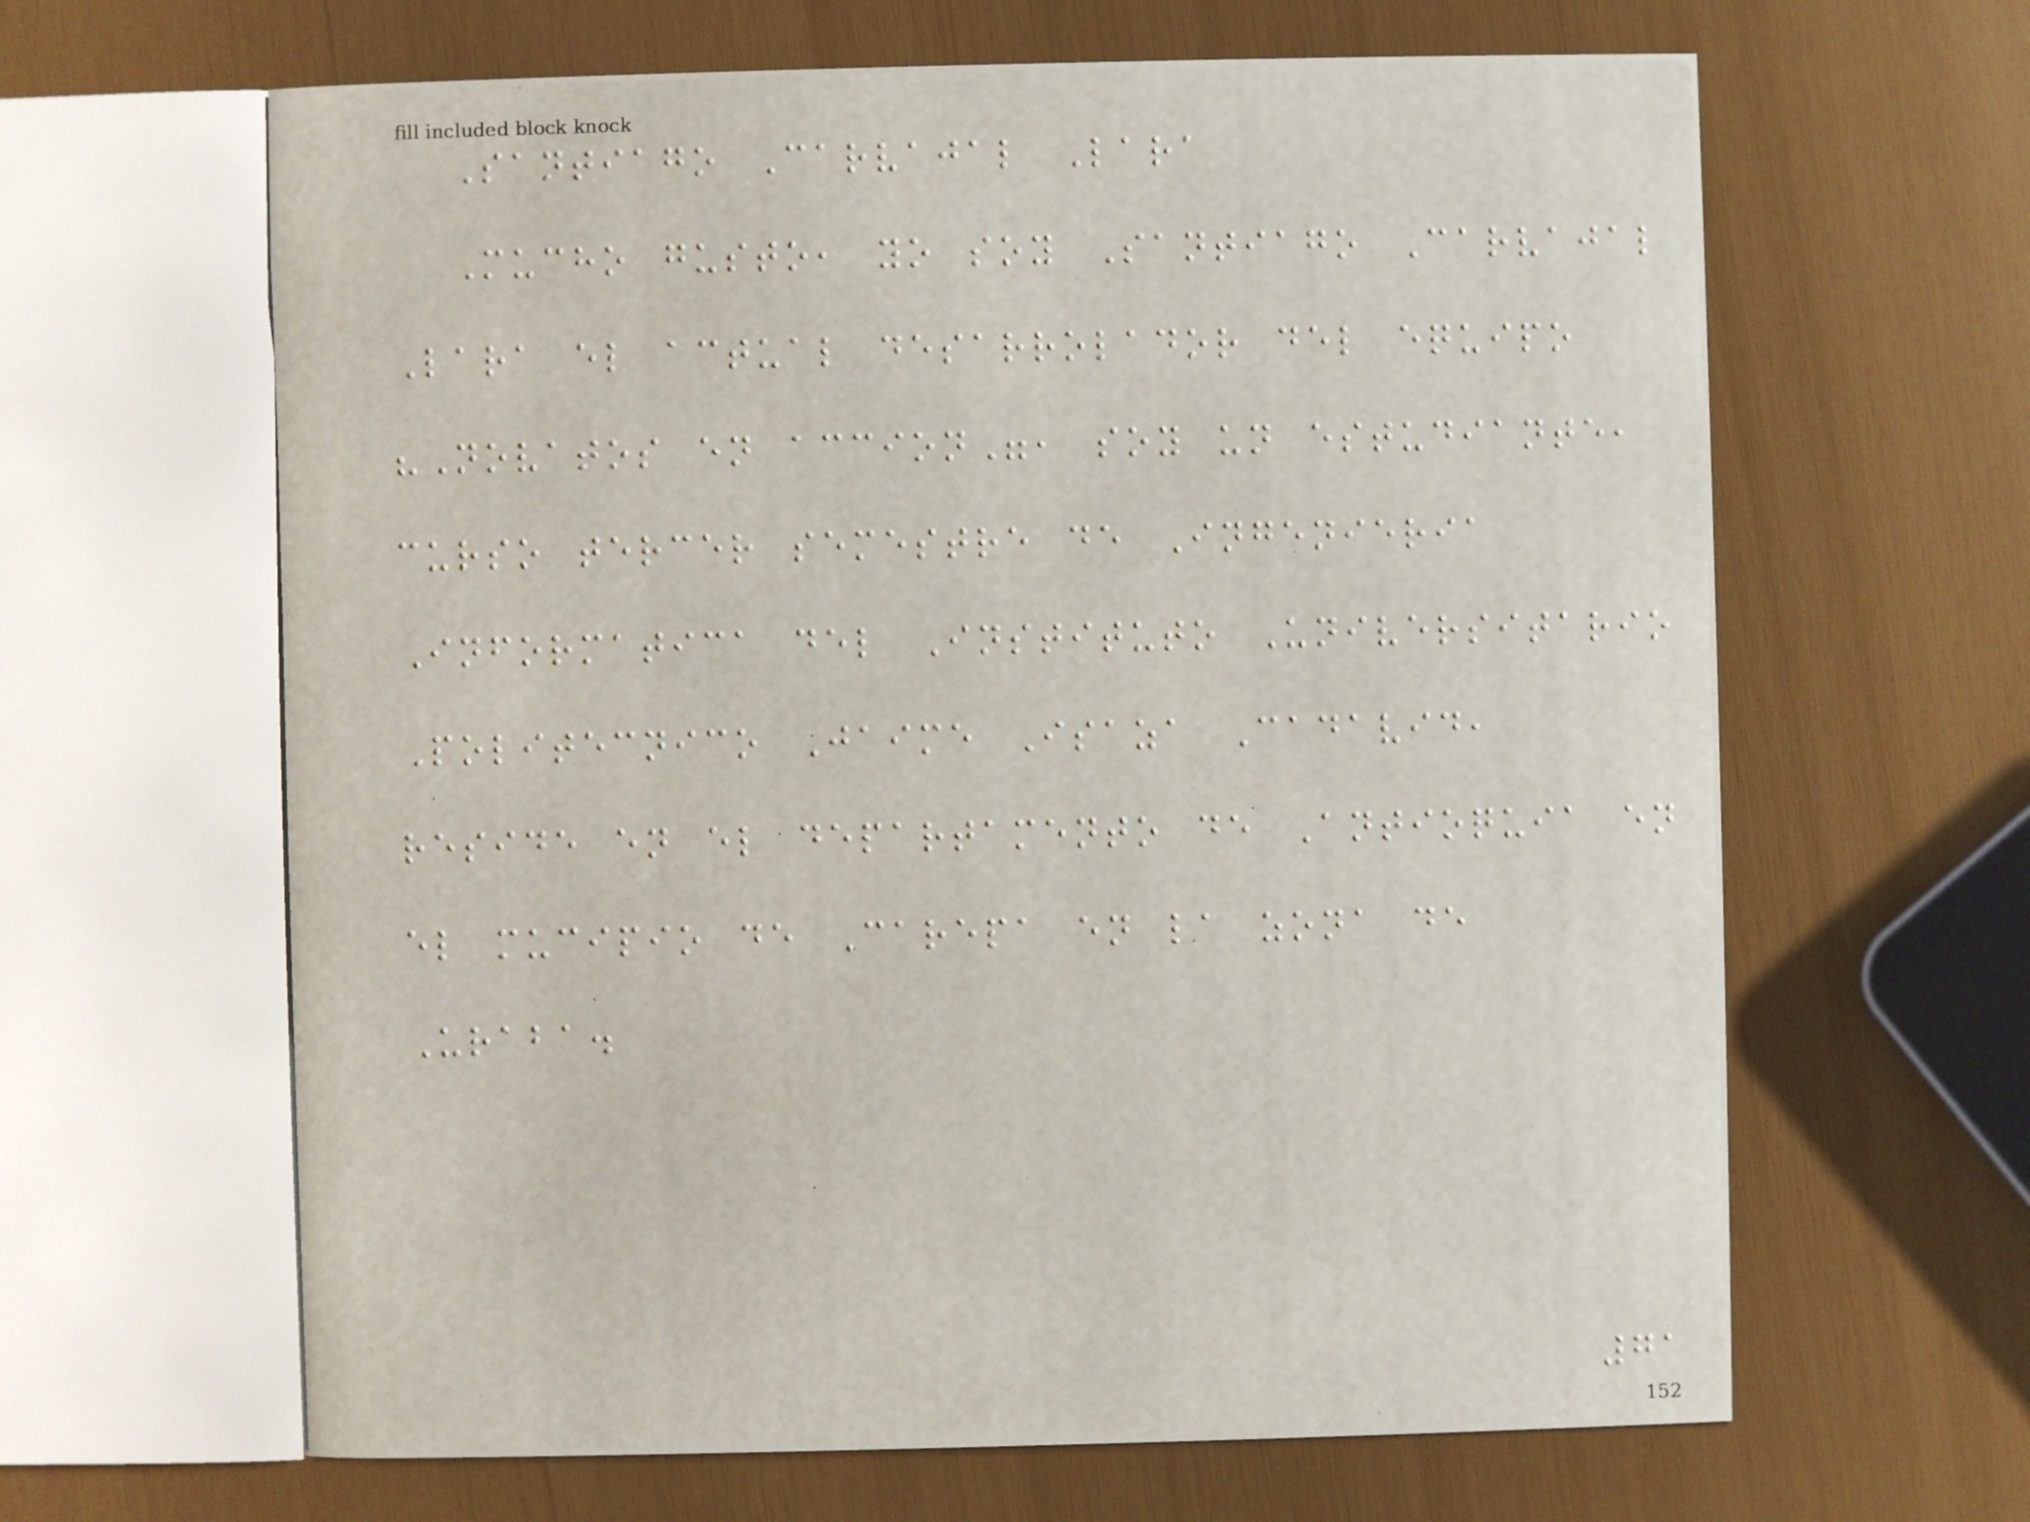Santiago Carvajal Lara
Mucho gusto, yo soy Santiago Carvajal
Lara el actual desarrolador del equipo
"Novatos en accion", soy un estudiante,
curso tercer semestre de Ingenieria
Informatica del Instituto Universitario
Politecnico Jaime Isaza Cadavid,
reside en el departamento de Antioquia en
el mucipio de Carepa en la zona de
Uraba.
71
